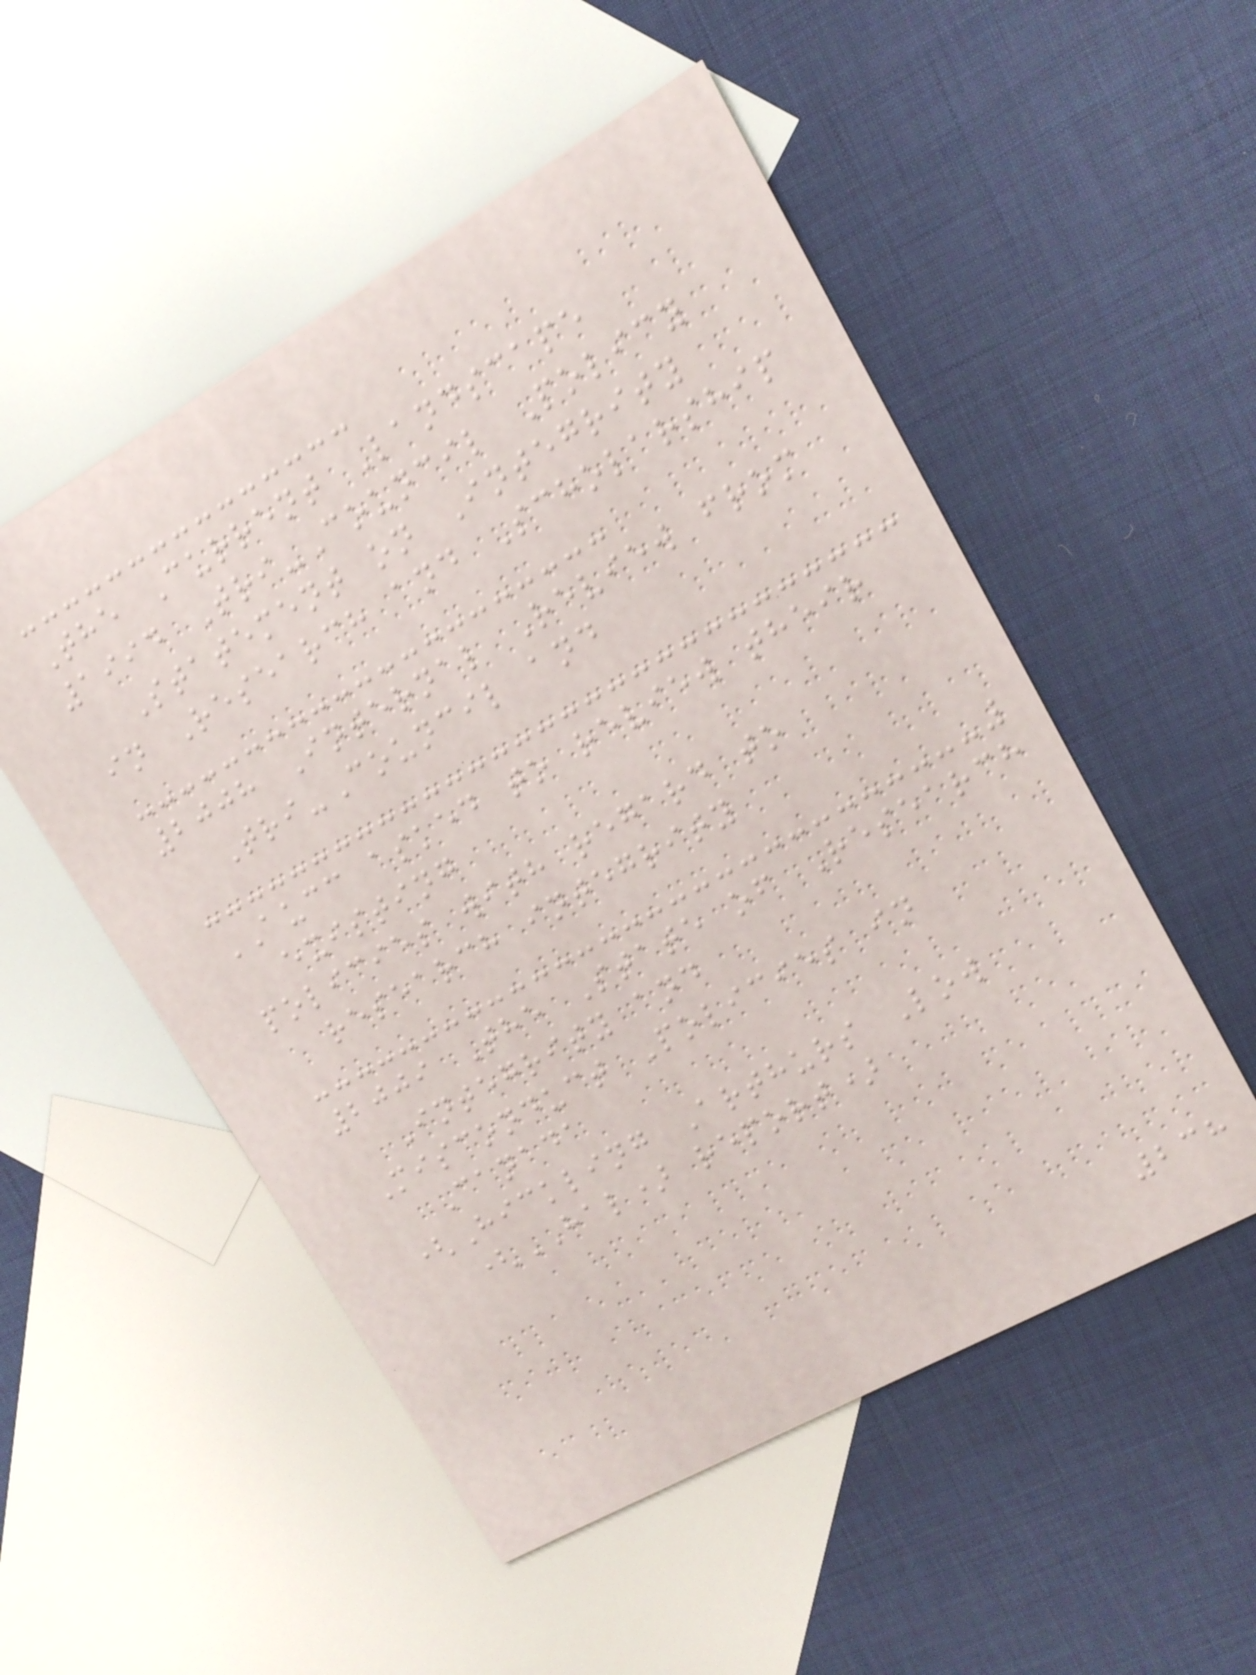The Current Landscape
1994 Tri-Council Policy
Statement on Integrity
in Research and Scholarship
2008 Internal Review from
Tri-Council and
AUCC asked to review their
existing
policies with regard to
research integrity
2009 The State of Research
Integrity and
Misconduct Policies in
Canada
(Hickling Arthurs Low
(HAL) report)
238
